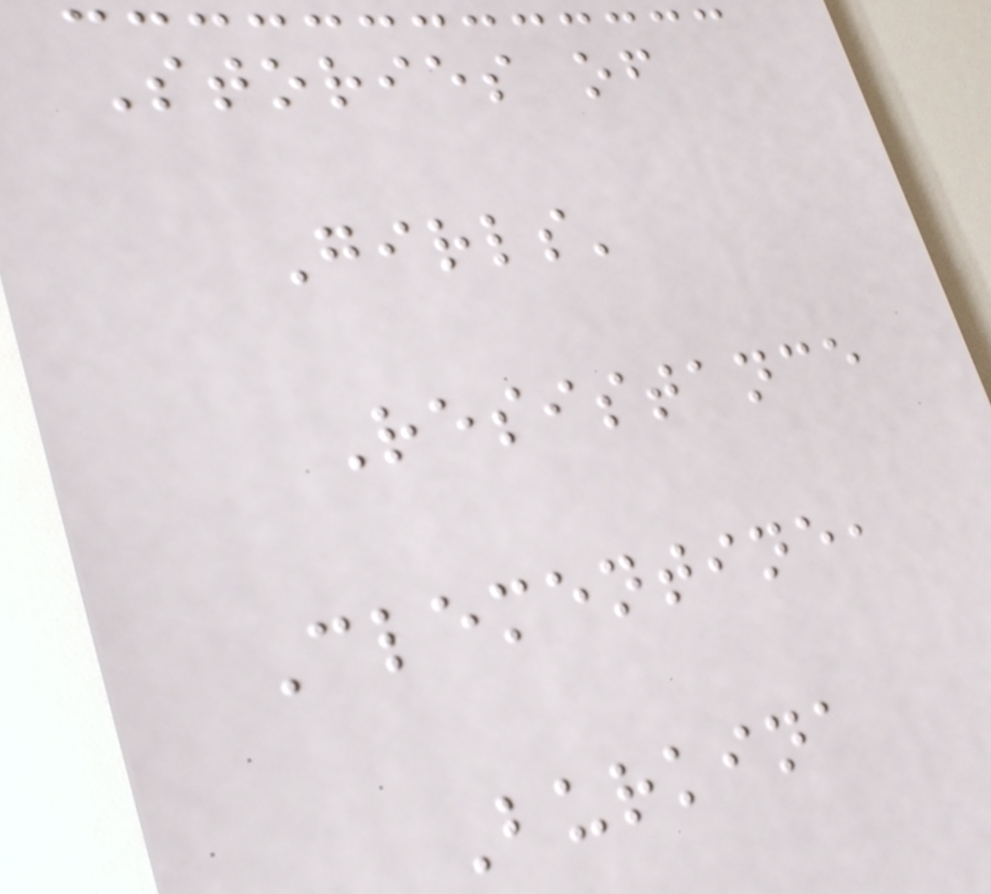Stories of
Girls'
Resistance
Clementine,
Burkina
